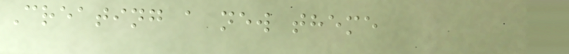Creating a new theme
